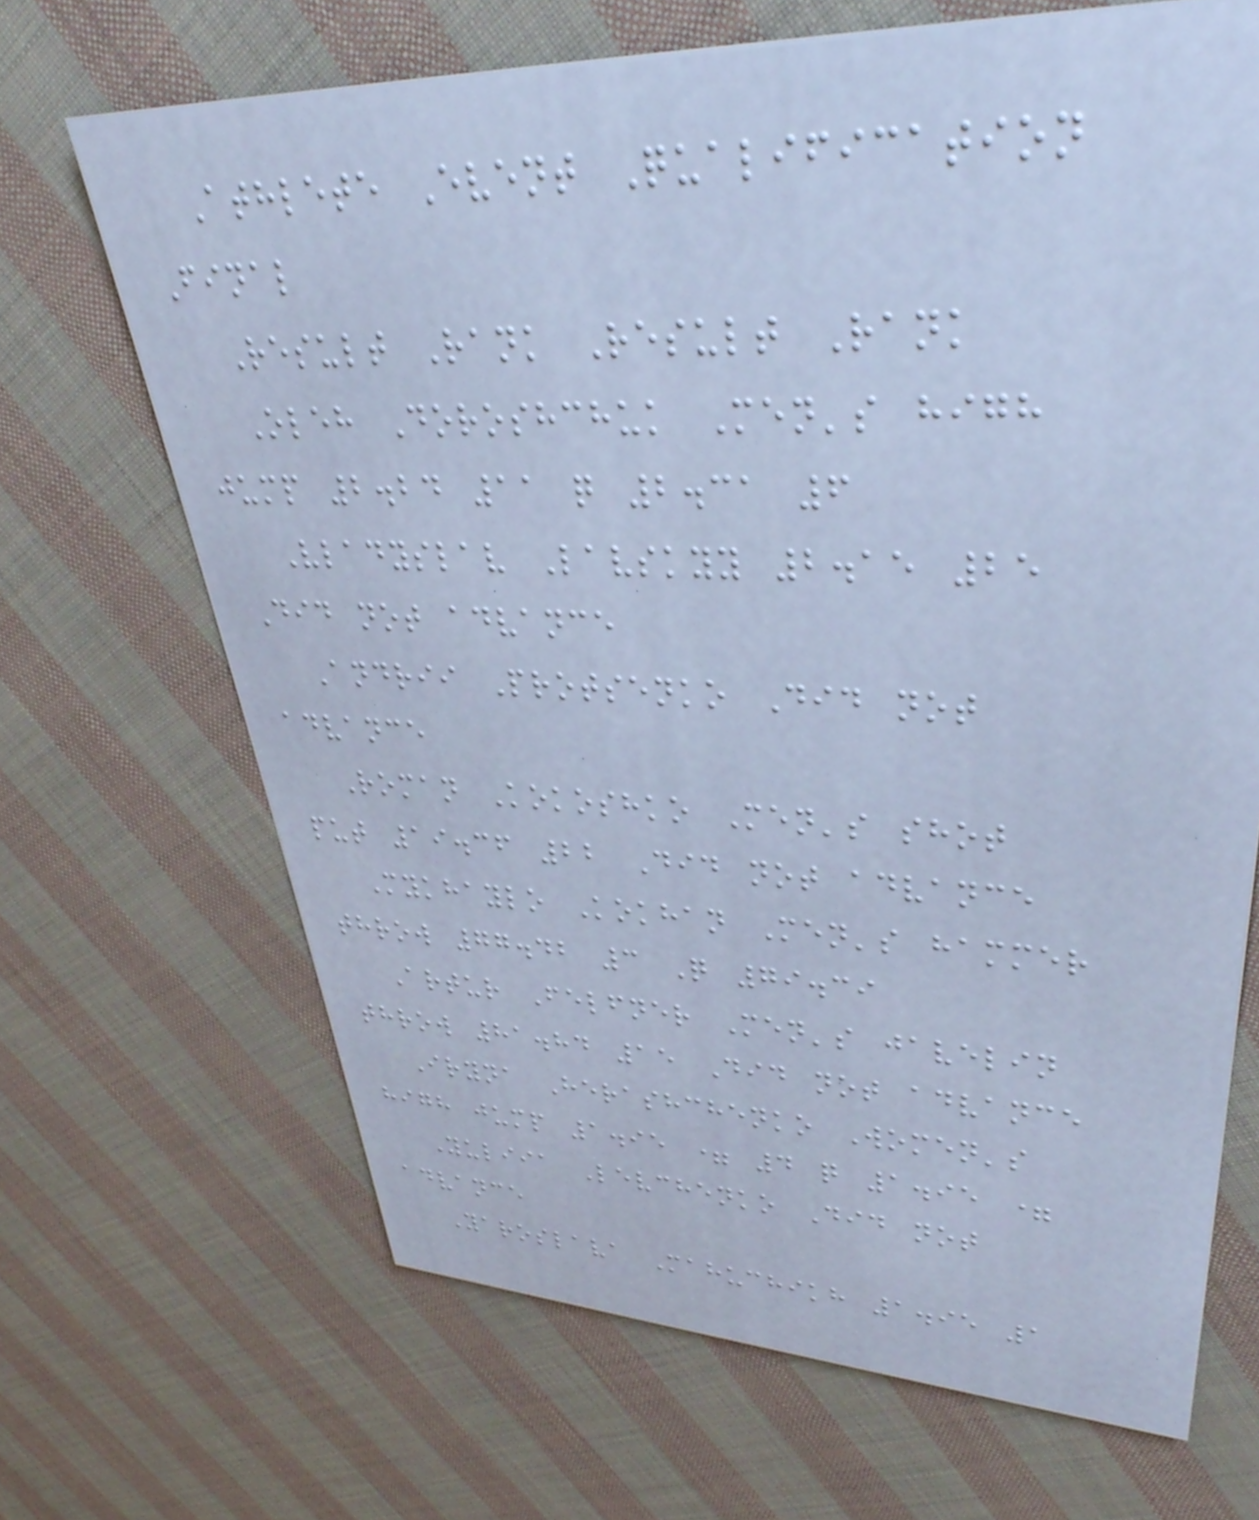Athlete Event Qualification
Final
Result Rank Result Rank
Oleh Doroshchuk Men's high
jump 2.24 11 q 2.31 6
Vladyslav Lavskyy 2.15 25
Did not advance
Andrii Protsenko Did not
advance
Roman Kokoshko Men's shot
put 19.36 22 Did not advance
Mykhaylo Kokhan Men's hammer
throw 77.42 3 Q 79.39
Artur Felfner Men's javelin
throw 81.84 15 Did not advance
Iryna Herashchenko Women's
high jump 1.95 = 4 q 1.95 =
Yuliia Levchenko Did not
advance
Yaroslava Mahuchikh 1.95 1
